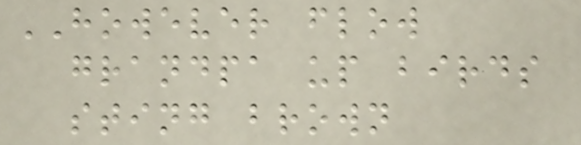HOWEVER flow
grandpa up birds
sting brown
